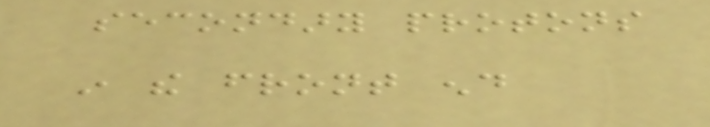secondary protons
in the front end
